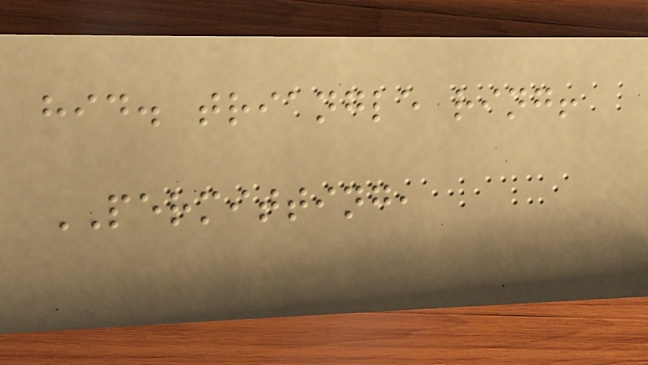hid. triangle ring!
PERMITTING,
